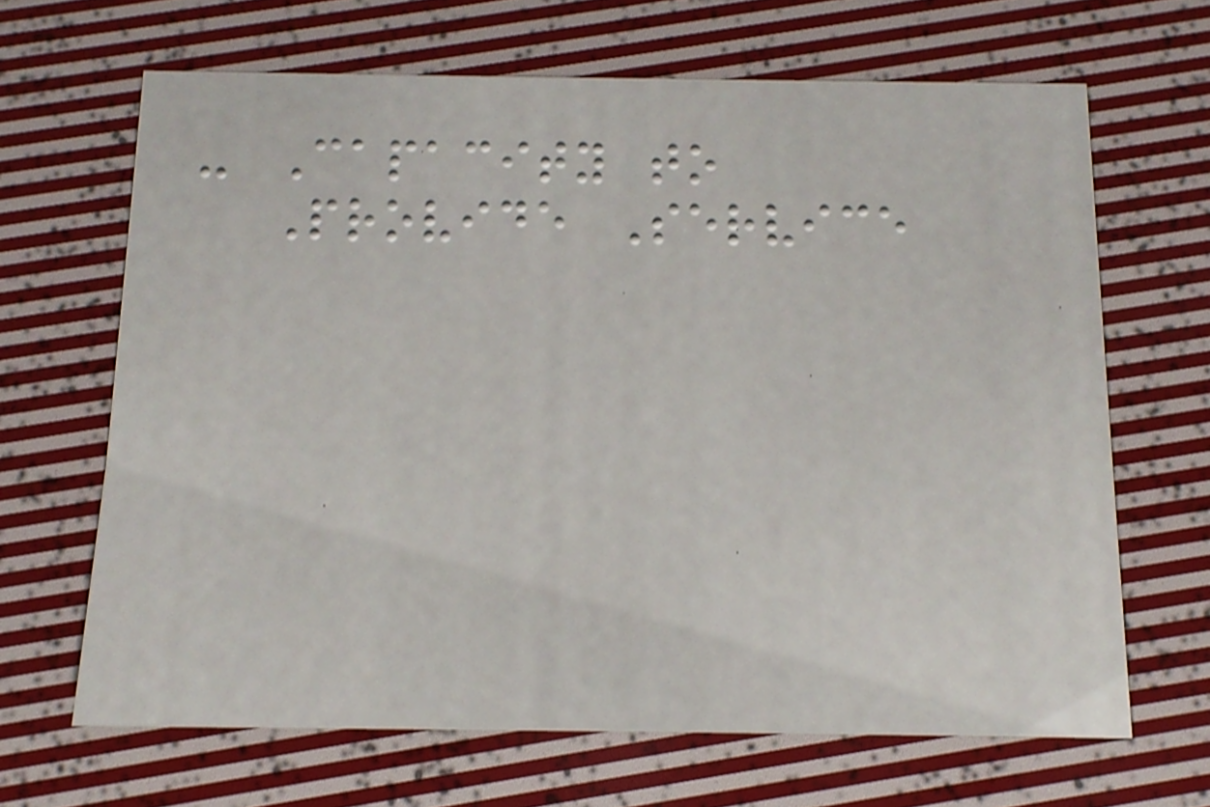- Capacity to
Provide Service
